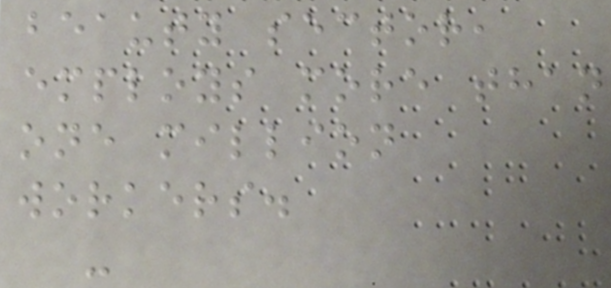beauty sector,
employs more than
one million
workers.
-
